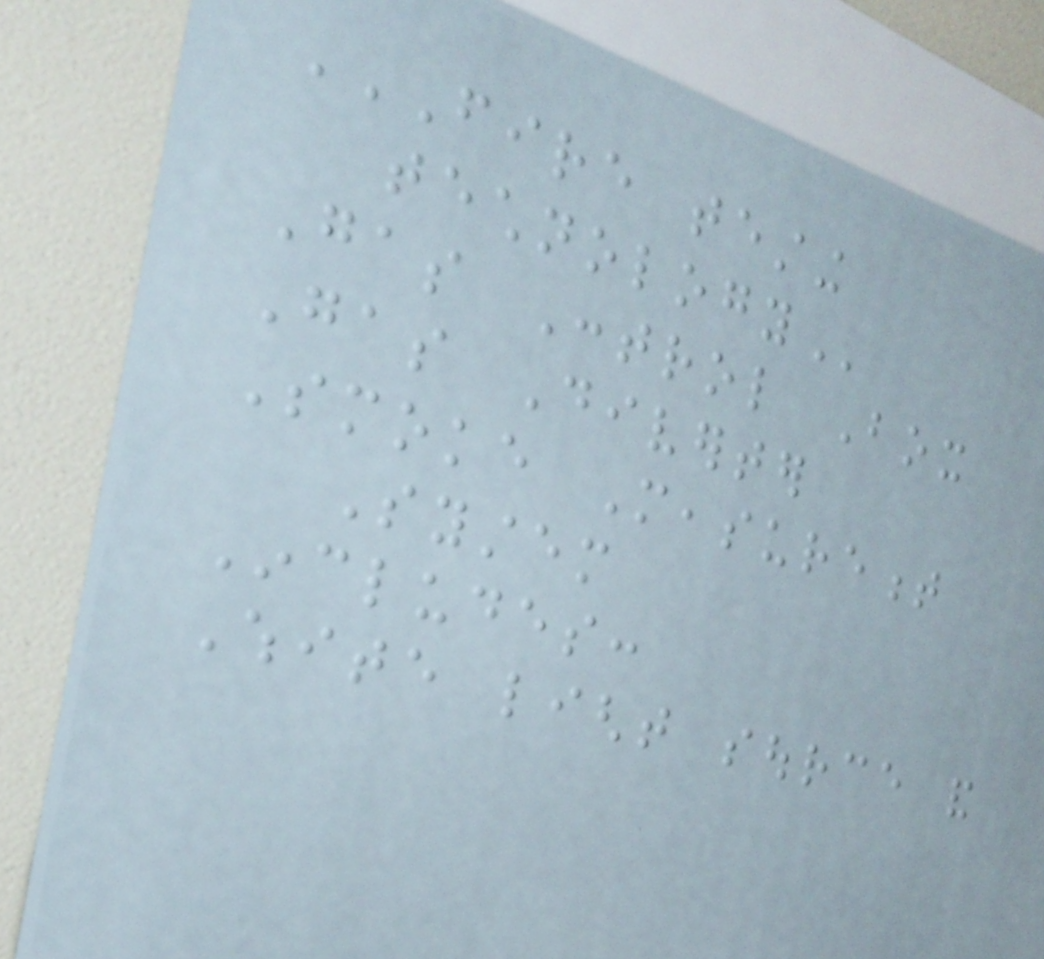FIRE TESTING
TECHNOLOGY
Gas Control Box
Gas Diverter
Smoke Measurement
System
Includes:
White light source and
